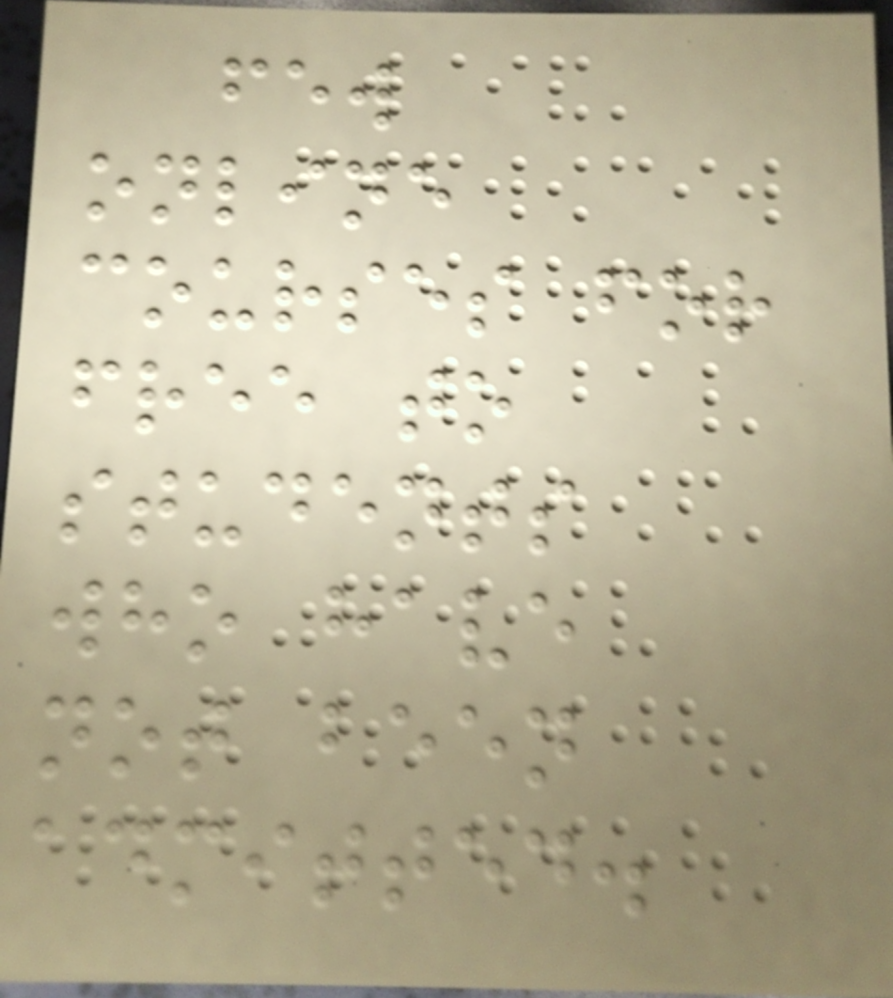few
online
courses for
free to
students
who have
not been
admitted.
